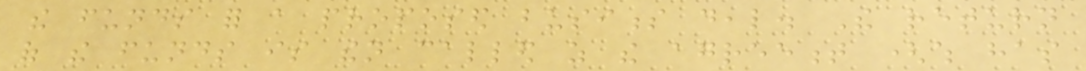the funds for a proposed business deal. The return
of the funds is then called as the agreement (which has
